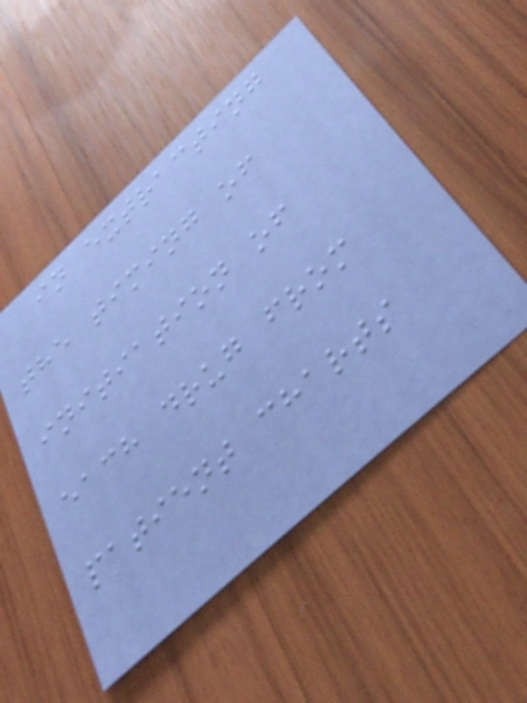in extracting
the timing of
initiation of
each drug from
patient charts
